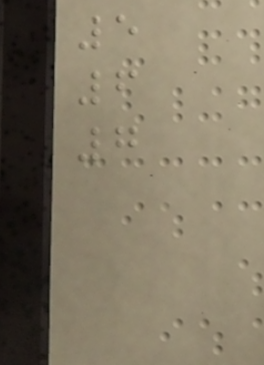5
6
7
